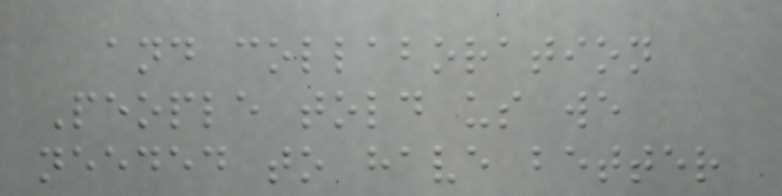and collaboration
People told us we
needed to have better
